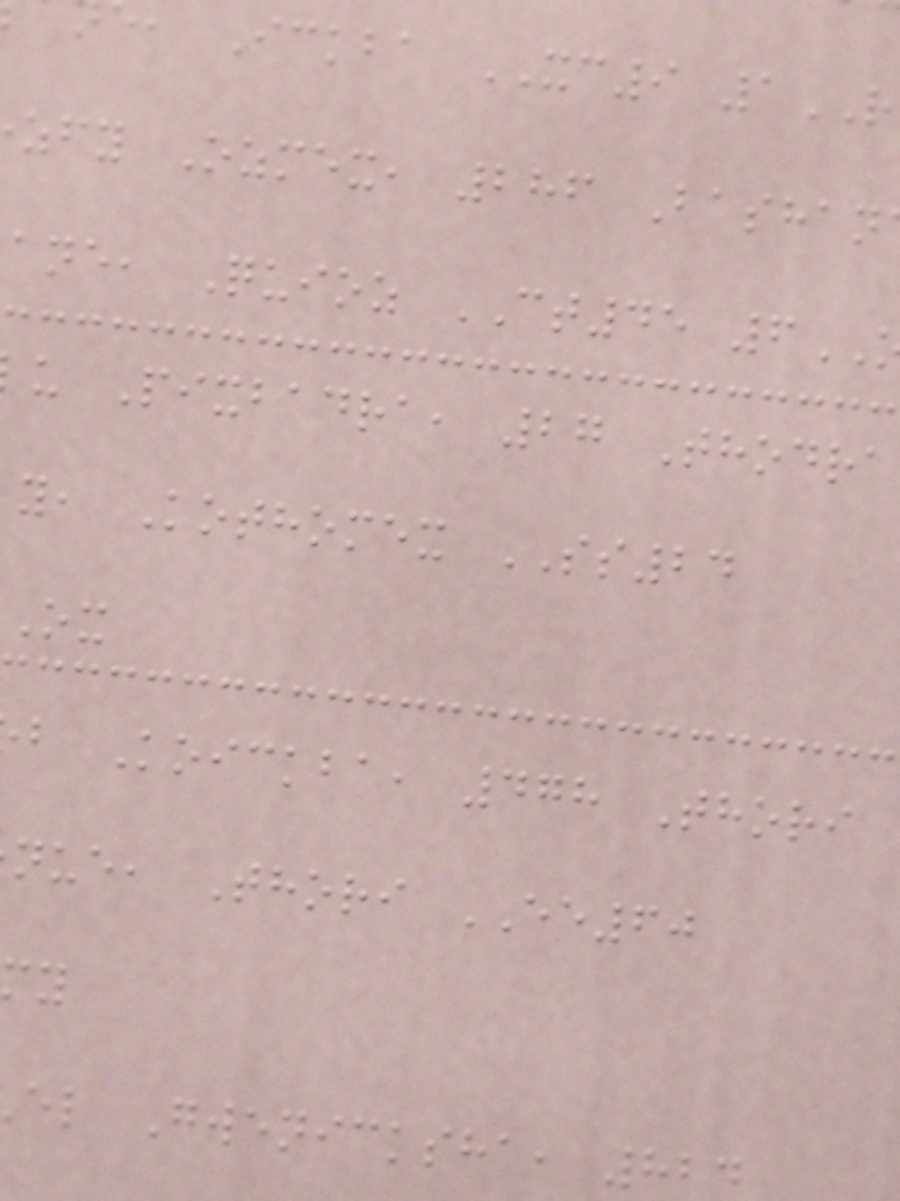, Ickba XC9 1
zfy Ozmex, 286 Bashan
ane, Quioz CT45 6
u Pixbadra, 27 Thodra
y, Kothomex SS24
b Koickba, 478 Thori
nue, Thori EE60
el Gwenicksha, 824
